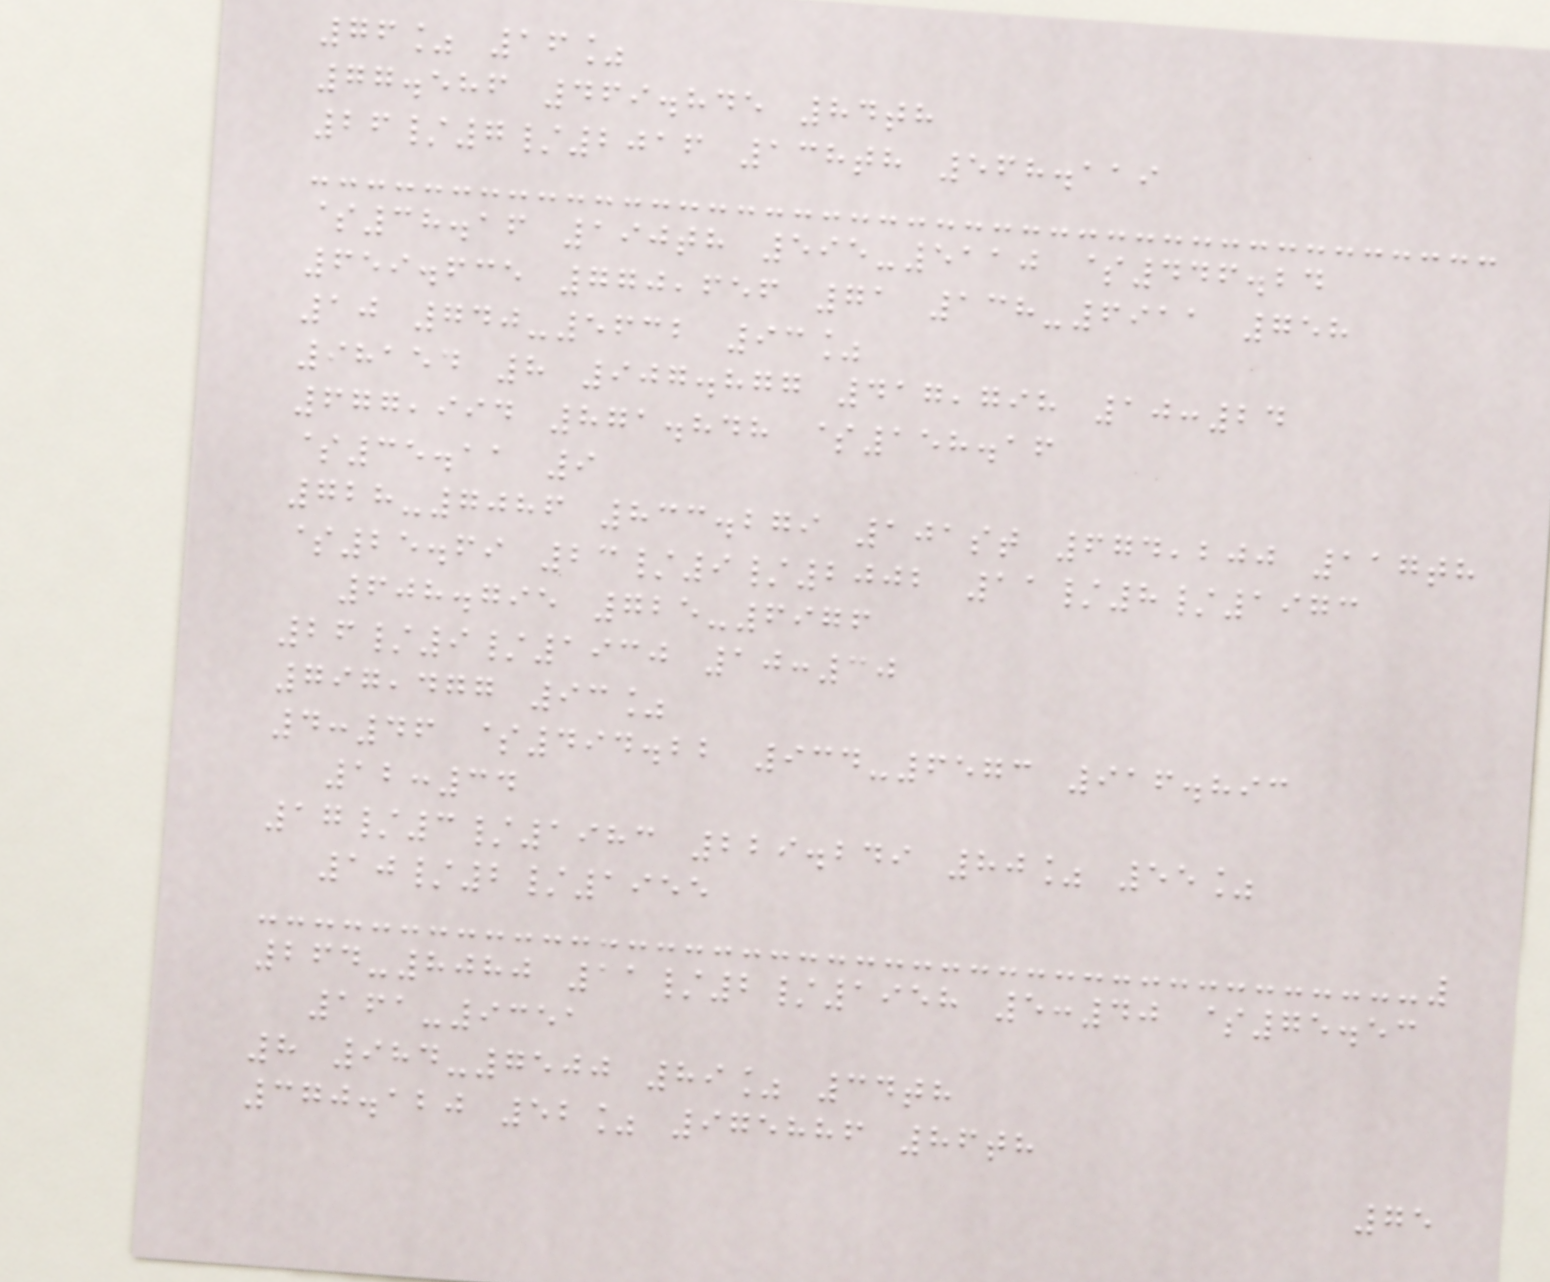76% 16%
77.586 469.845 84th
26/7/2016 138th 568.119
$38.16 190th 595-5110 $446.24
659.635 770,656 71 138-6911 758
10 740-5632 93%
98154 8 907.877 417,798 10:24
677,994 871.848 $158.16
$35.11 9
728-7086 833.279 101st 674,200 117th
$25.69 23/9/2002 11/8/1973
608.795 725-6976
26/9/1930 10:30
797,477 93%
4:46 $494.22 934-6573 916.893
12:34
17/3/1983 229.249 80% 55%
10/2/1955
264-8080 11/2/1958 5:40 $75.53
161-9351
8 984-7500 89% 34th
370.120 52% 975886 86th
75
